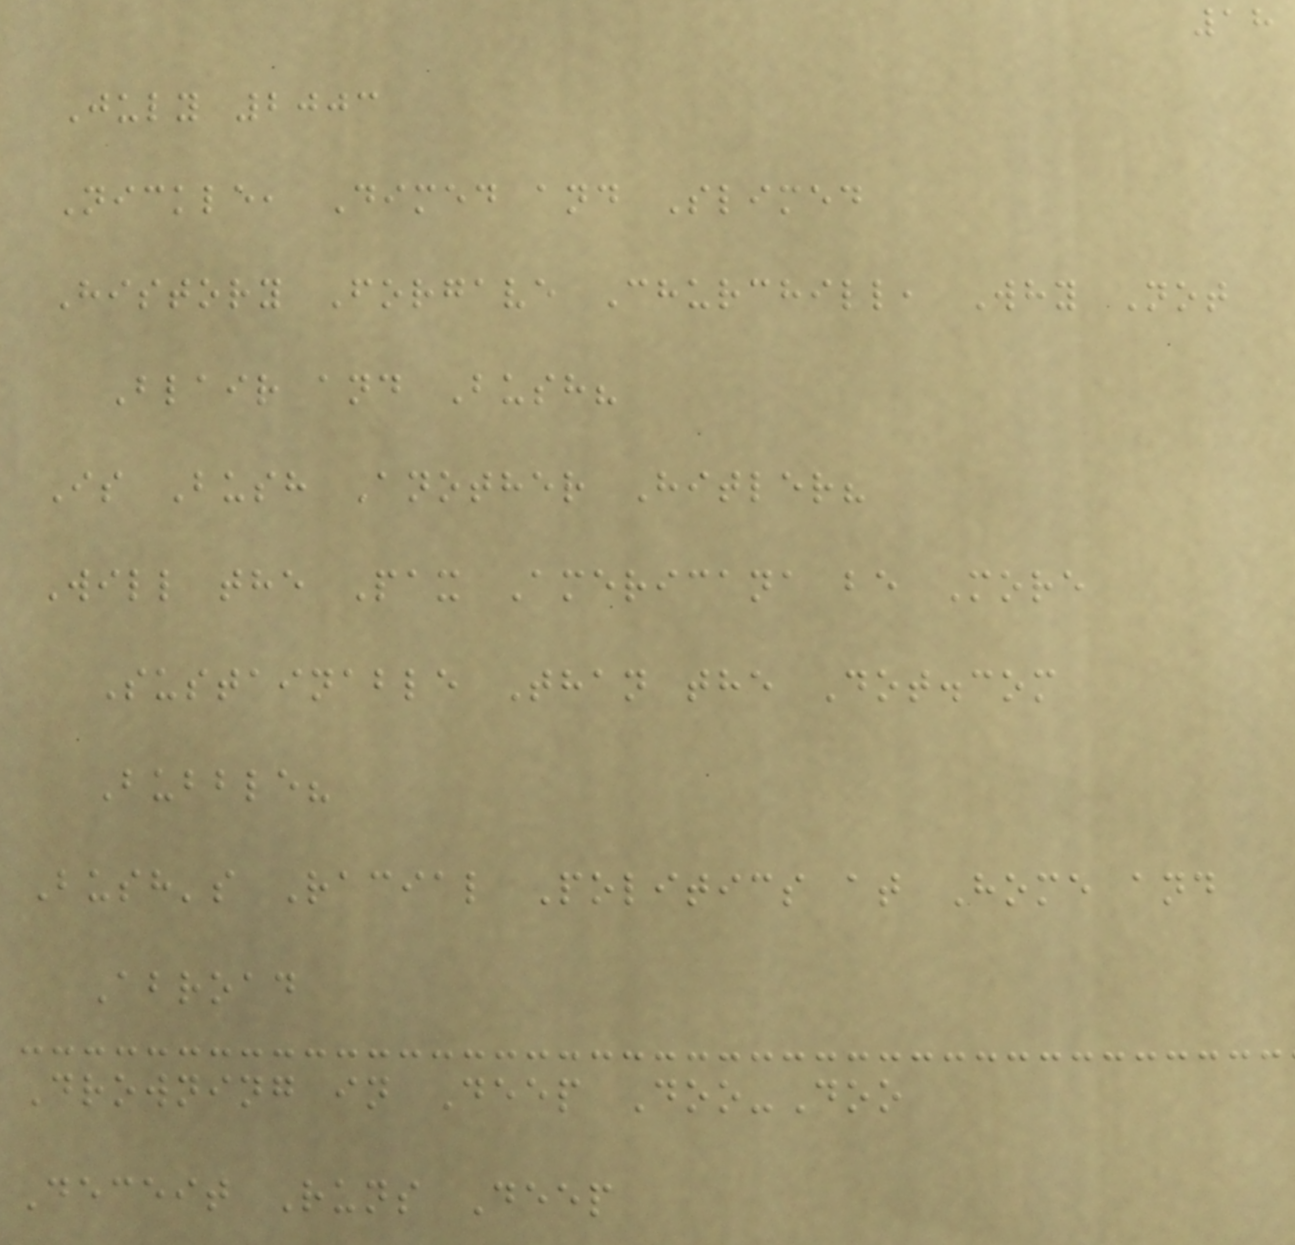18
July 2003
Nickle, Dimed and Slimed
History Forgave Churchill, Why Not
Blair and Bush?
Is Bush Another Hitler?
Will the Pax Americana be More
Sustainable Than the Dot.com
Bubble?
Bush's Racial Politics at Home and
Abroad
Drowning in Deep Doo-Doo
Deceit Runs Deep
